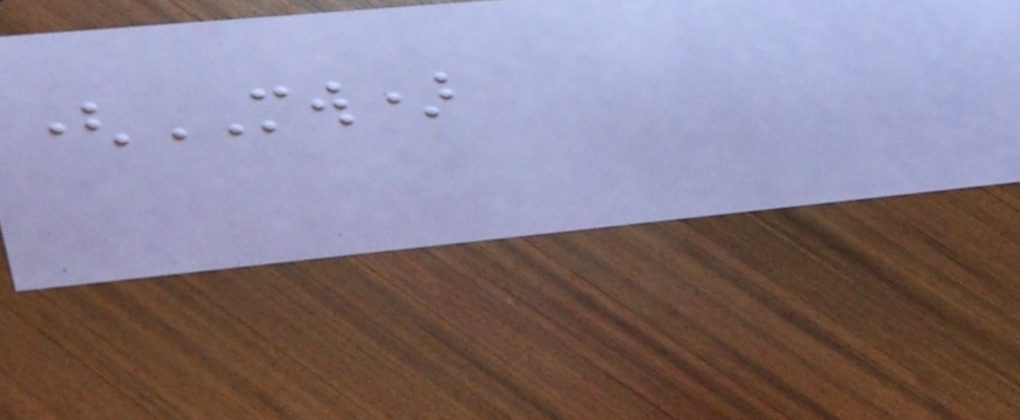(MW)
